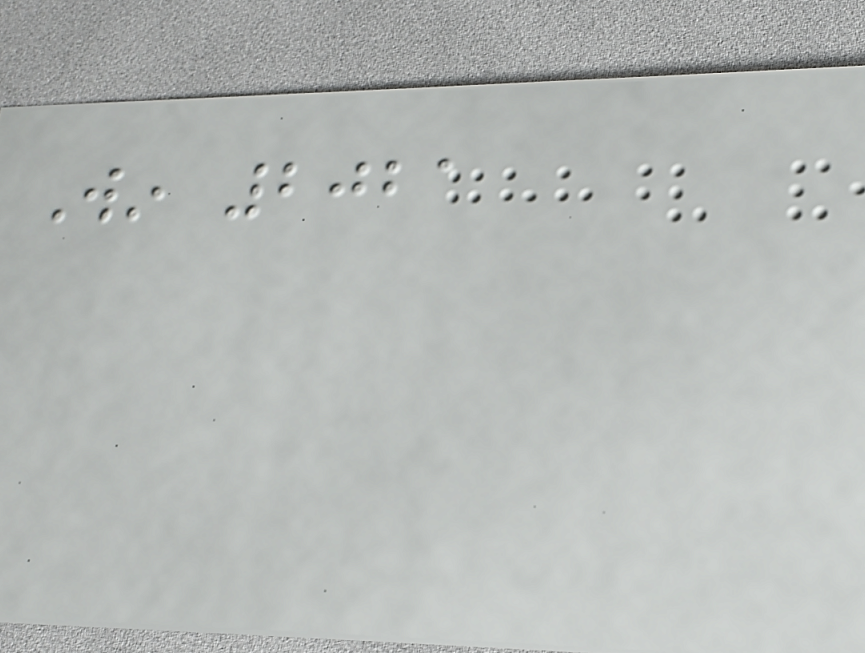Win 2021
